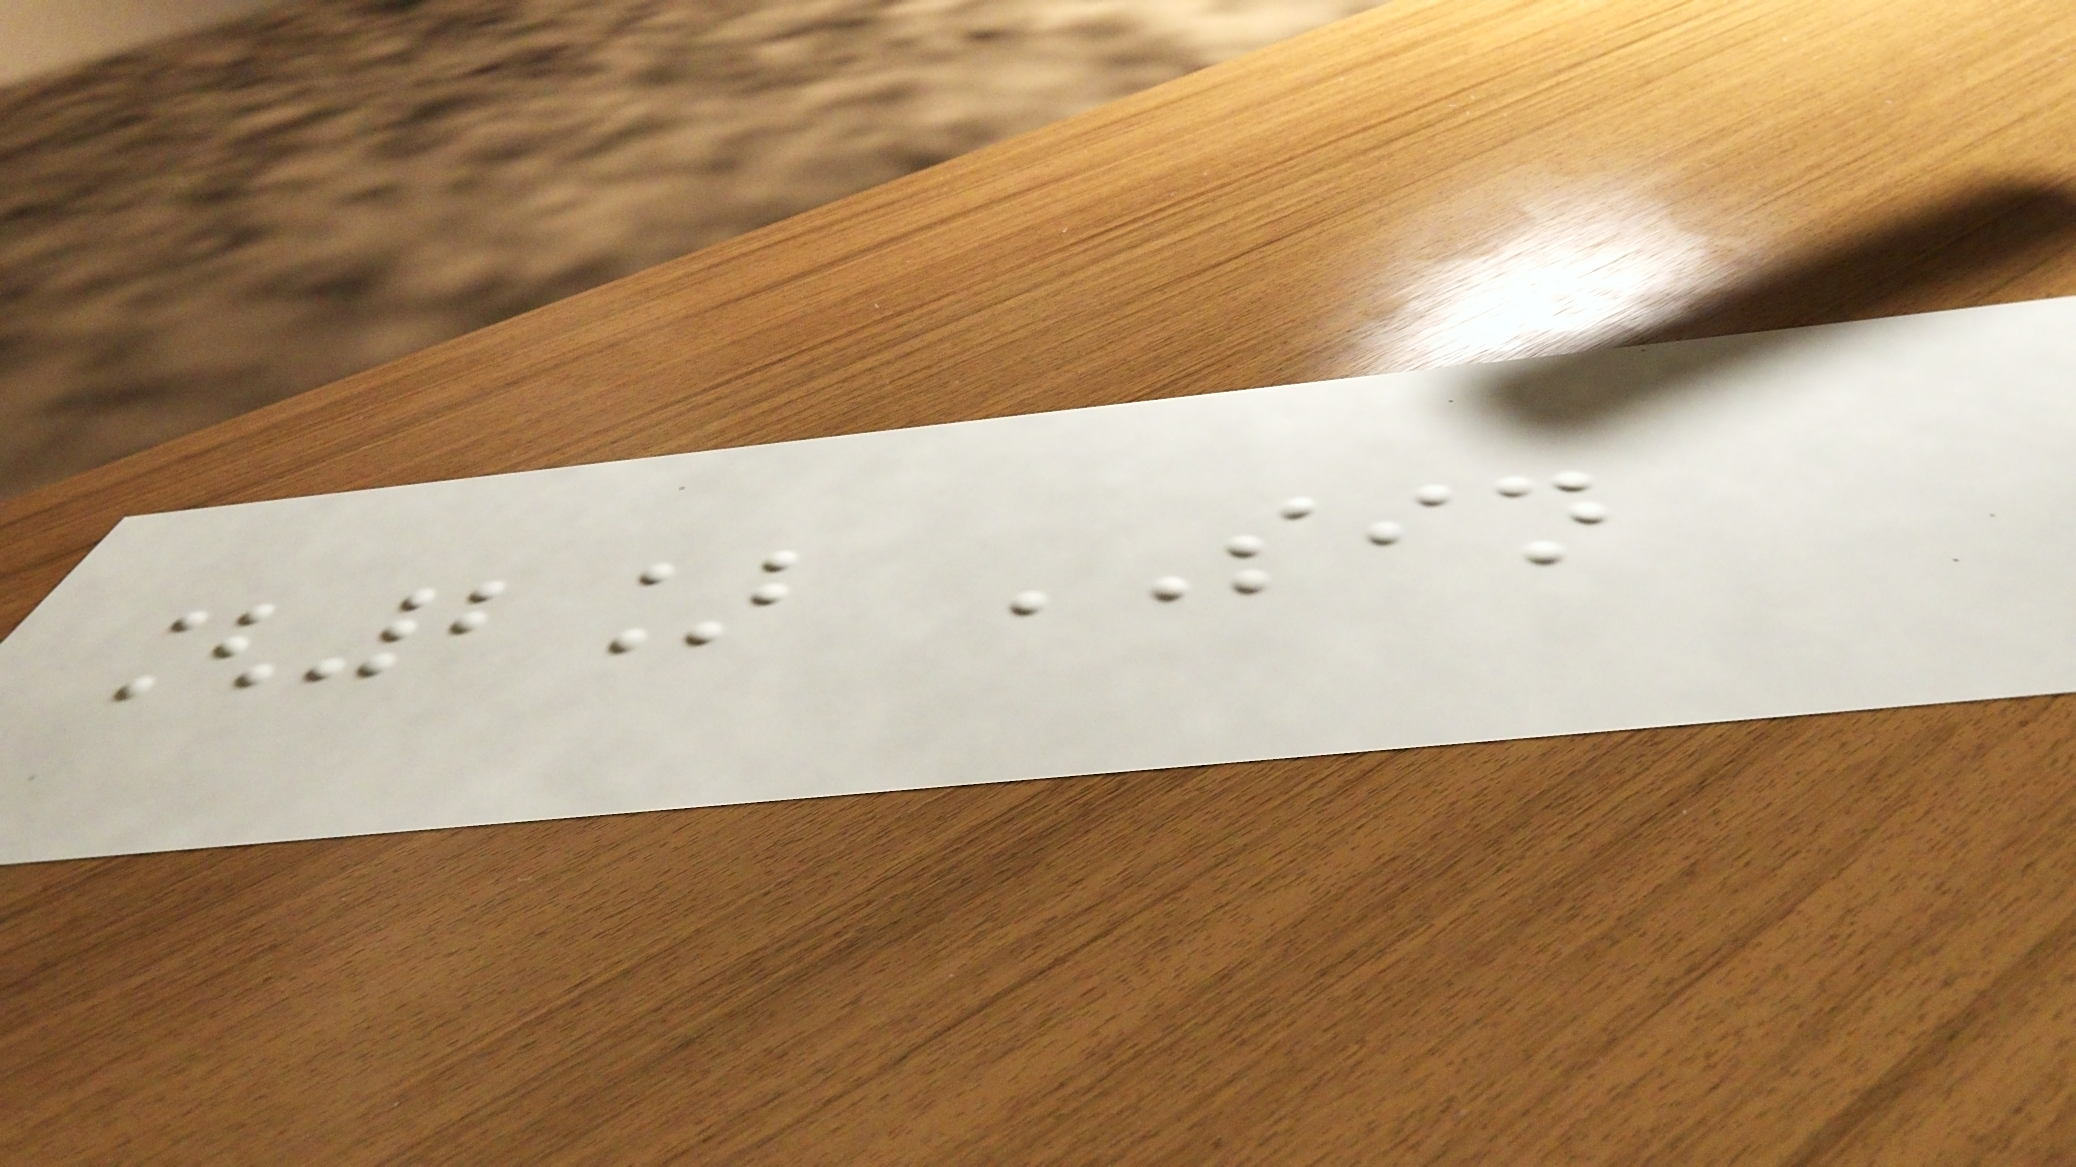[2] SIN
